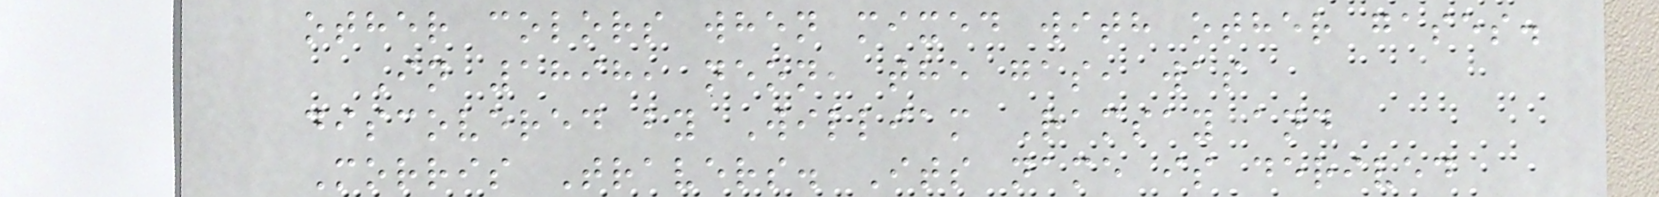other colors when mixed with other gases.
In 1898, neon, the gas, was
discovered by William Ramsay and
Morris Travers. Its name is derived
